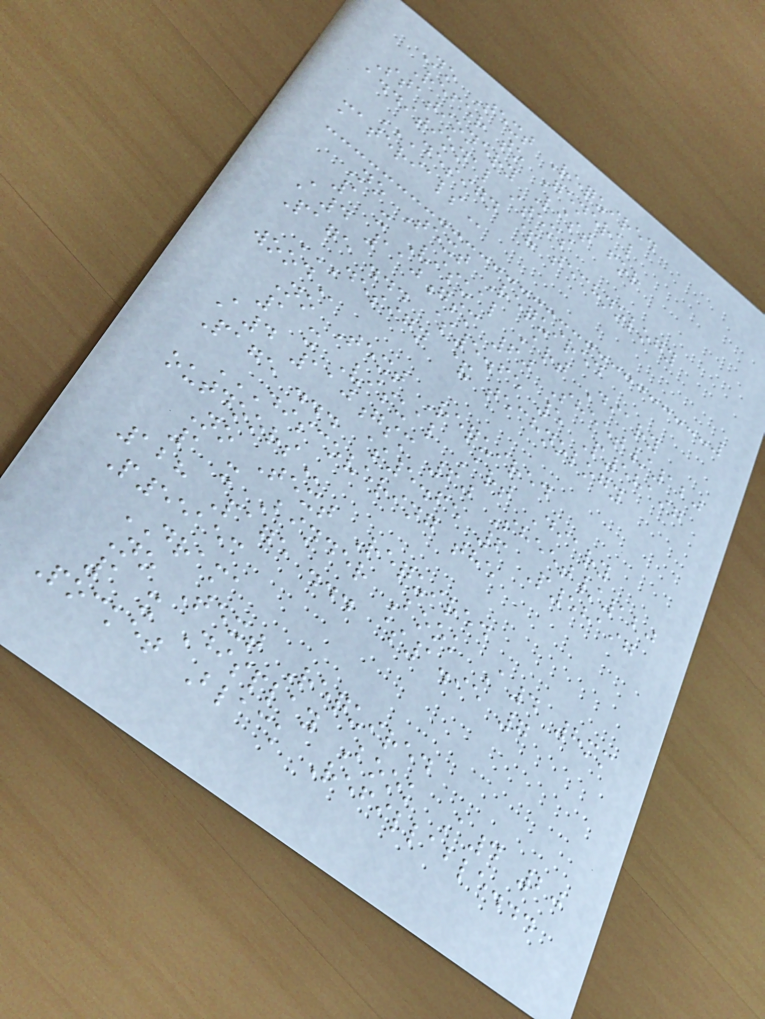No Text Required
Refer to General
Stationery List for
additional items
DESIGN & TECHNOLOGY
MATERIALS
No Text Required
1 x Visual Art Diary
A4 110gsm 60 Sheet/120
Page ... $5.65 5 P58197
DESIGN & TECHNOLOGY
WOOD
No Text Required
1 x Visual Art Diary
A4 110gsm 60 Sheet/120
Page ... $5.65 6 P58197
DISCOVERING THE
OUTDOORS
No Text Required
1 x Binder Book A4 8mm
128 Page ... $1.95 7
P55153
DRAMA
No Text Required
1 x Display Book A4 20
Pocket Black Refillable...
